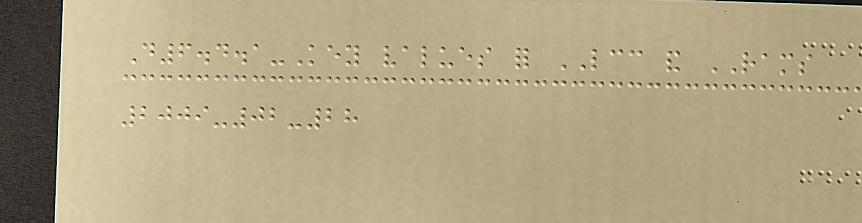D6.4.1-Key values for LCC and RAMS
2009-02-28
